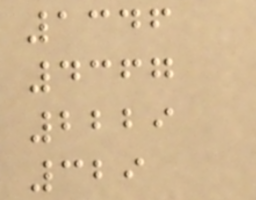1346
4367
2229
329
